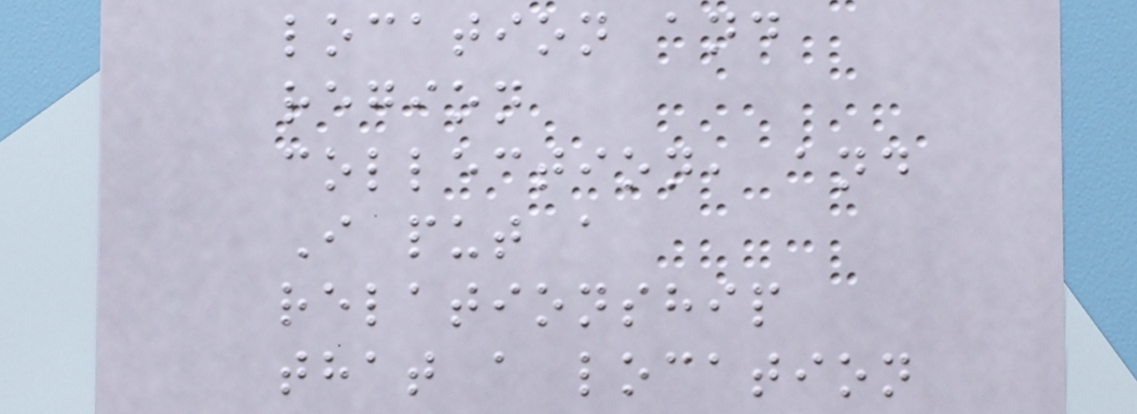location and
region
collection, and
I put a
relationship
that a location
